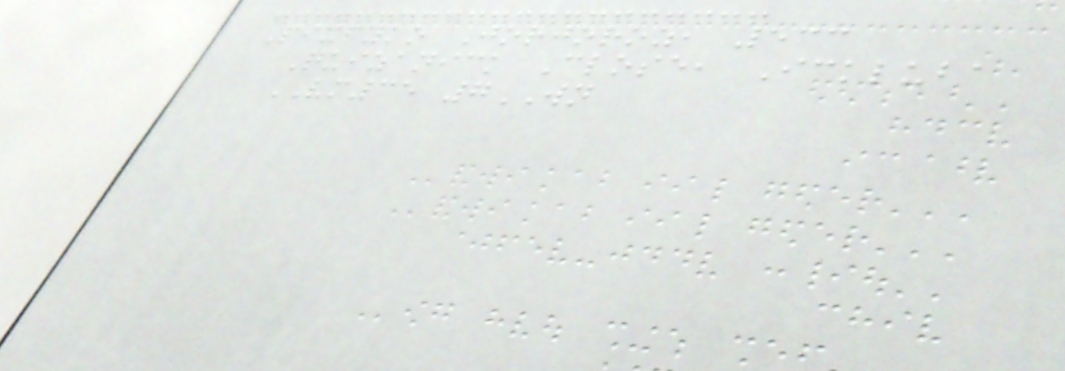Pixfyko Jorjoroz, 533
Quizanick Close, Ickluba
VM35 7WN
